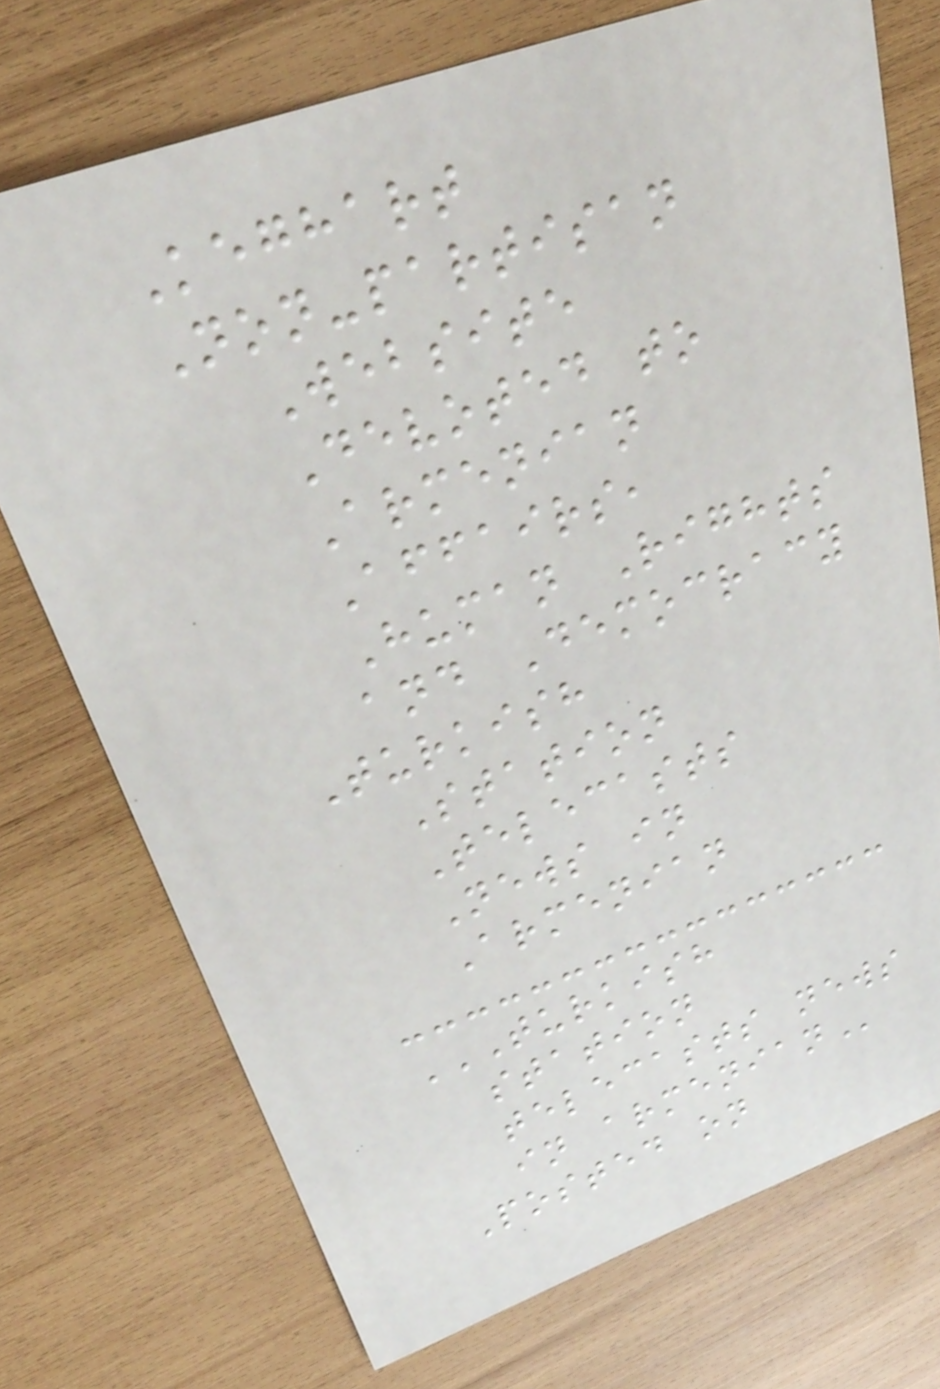Keghart
Non-partisan
Website
Devoted to
Armenian
Affairs,
Human Rights
and Democracy
Turkish
Station
Telecasts
News in
Armenian
TURKISH
STATION
TELECASTS NEWS
IN ARMENIAN
Posted on
